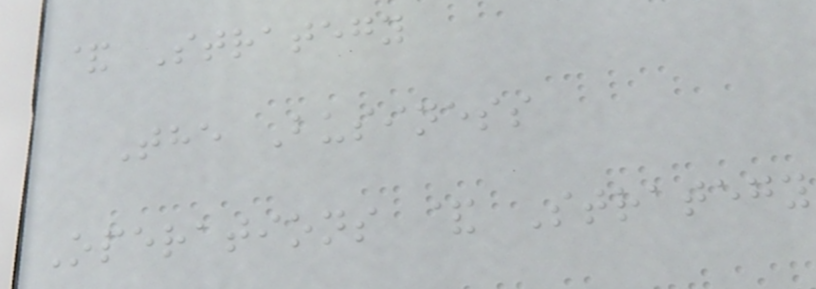& Strategy
The Business
Operations & Strategy
